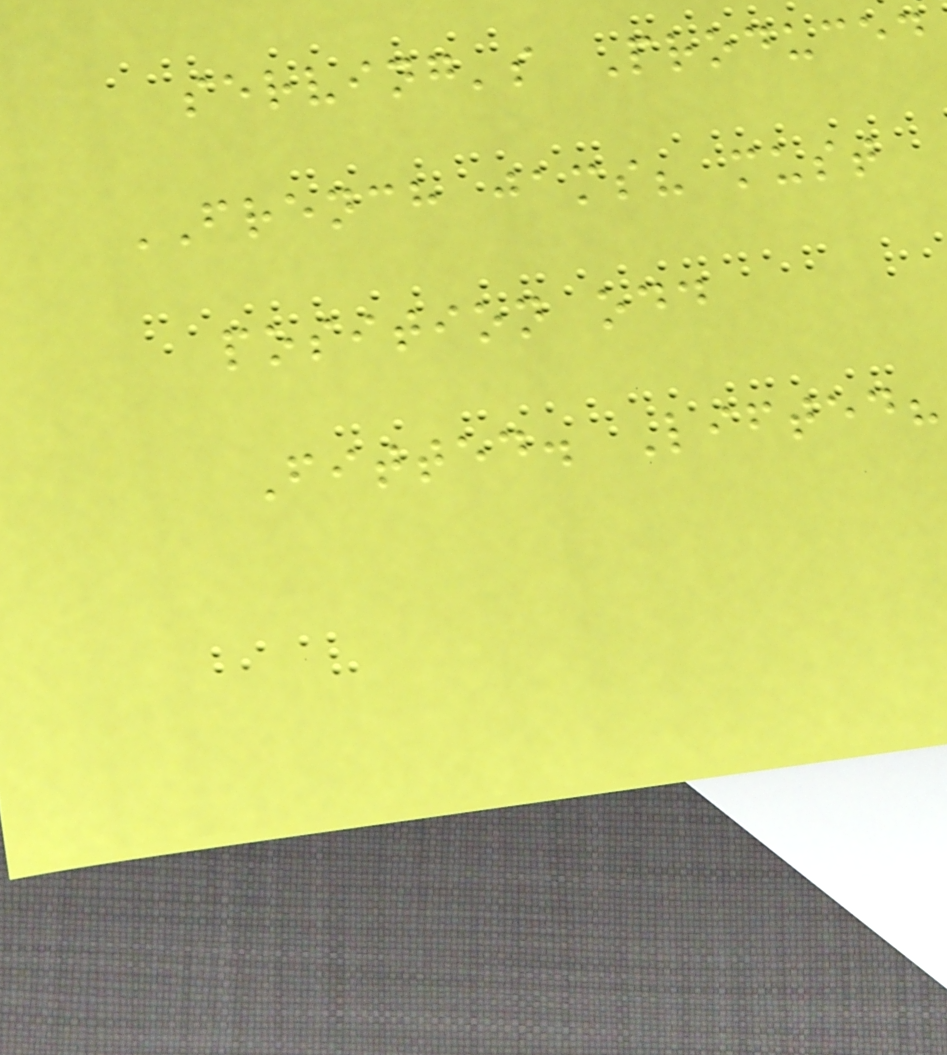serving's Produced
FRENCH jams? must
position odd
Fitted. Lifted?
